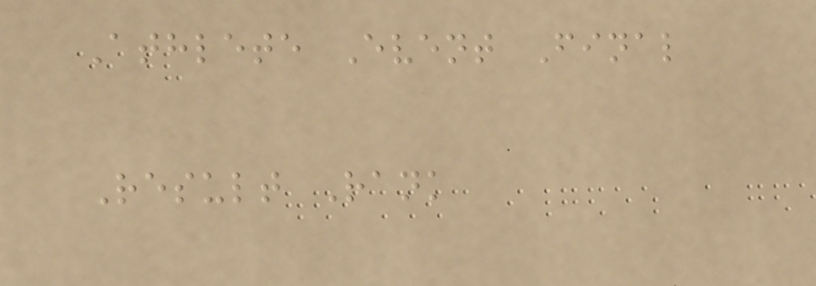Athlete Event Final
Result Rank
